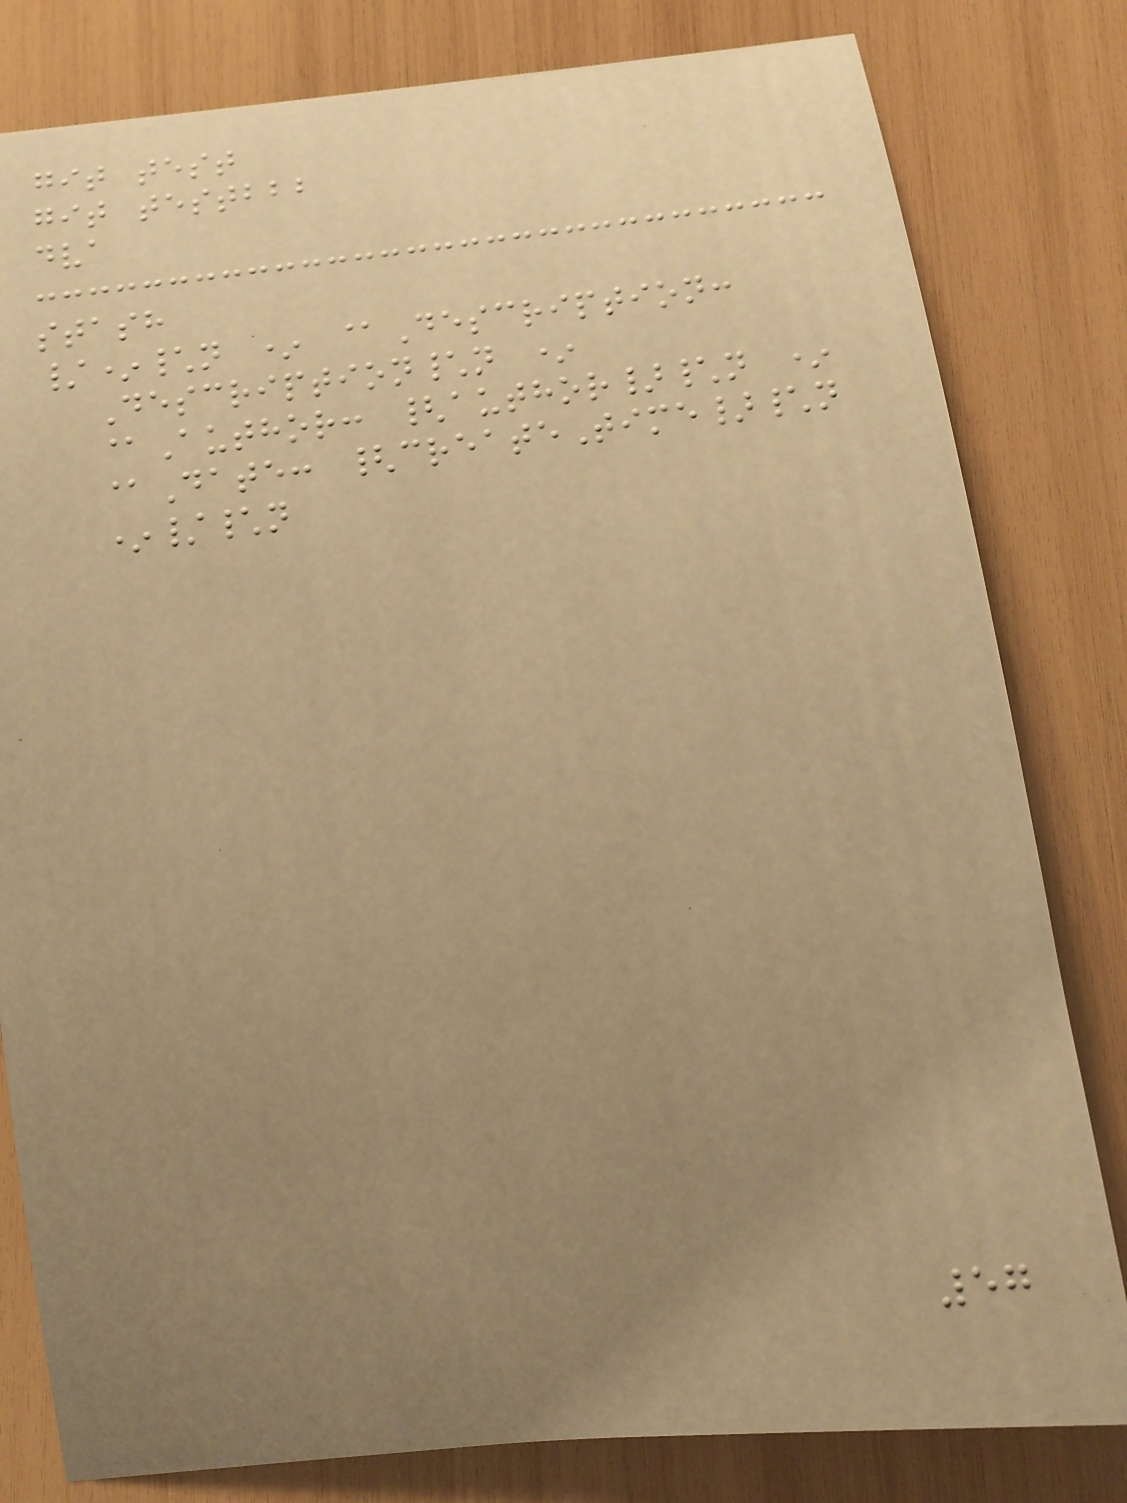git test
git testbbb
dva
stash
/*\n * @Description:
Description\n *
@Author: {author}\n *
@Date: {createTime}\n
*/\n
57
